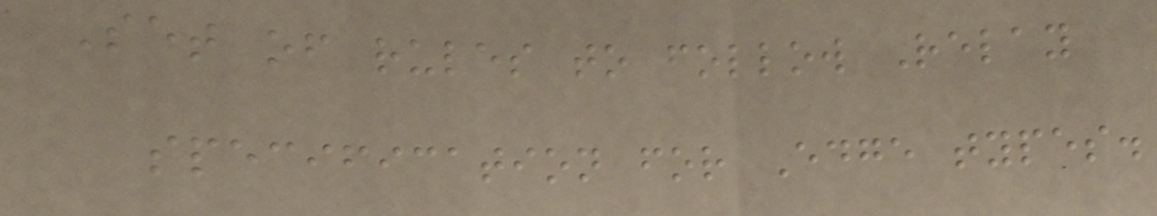Set of rules to follow Relay
specification for Edge types.
